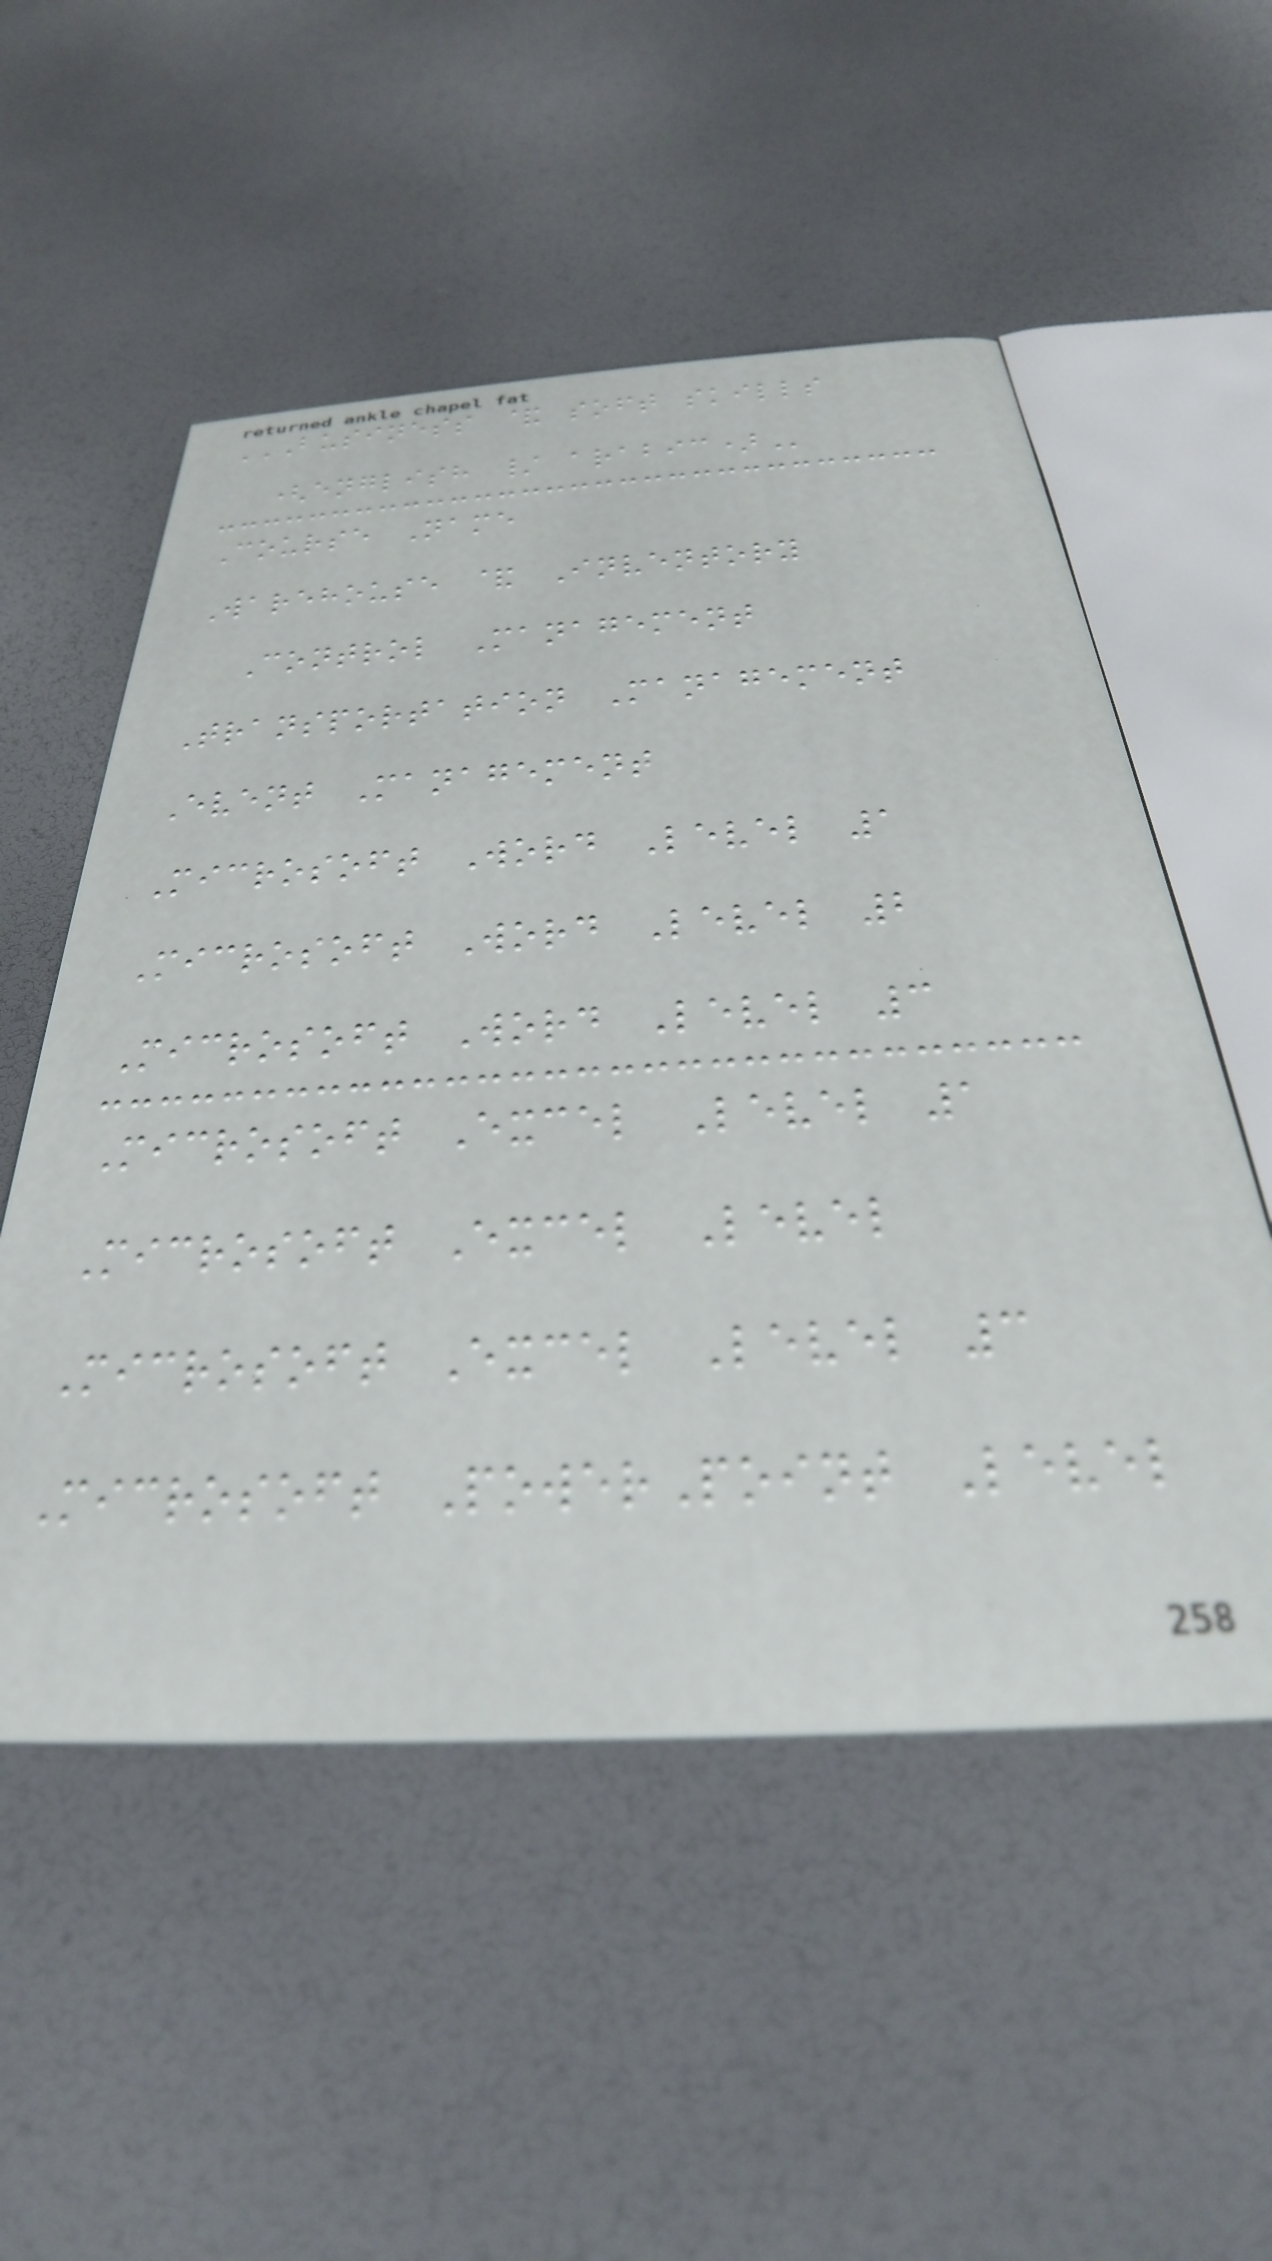BUSINESS & SOFT SKILLS
(ENGLISH / ARABIC)
Course Name
Warehouse & Inventory
Control Management
Transportation Management
Event Management
Microsoft Word Level 1
Microsoft Word Level 2
Microsoft Word Level 3
Microsoft Excel Level 1
Microsoft Excel Level
Microsoft Excel Level 3
Microsoft PowerPoint Level
